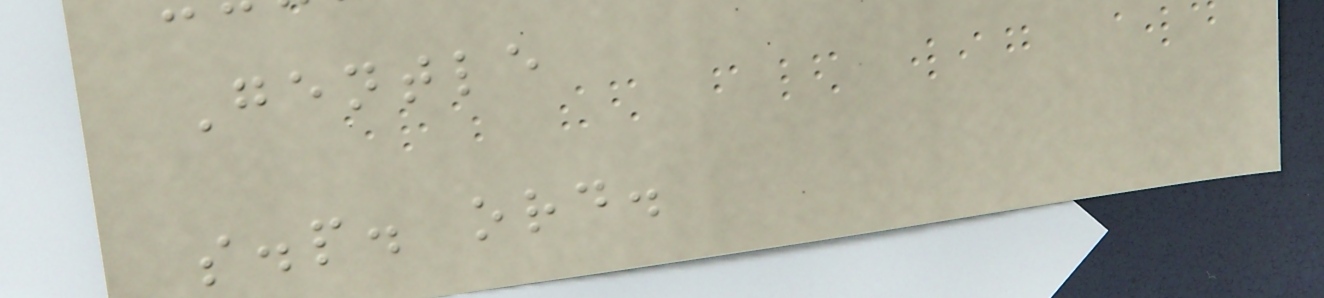Gentle
s.p. ord.
